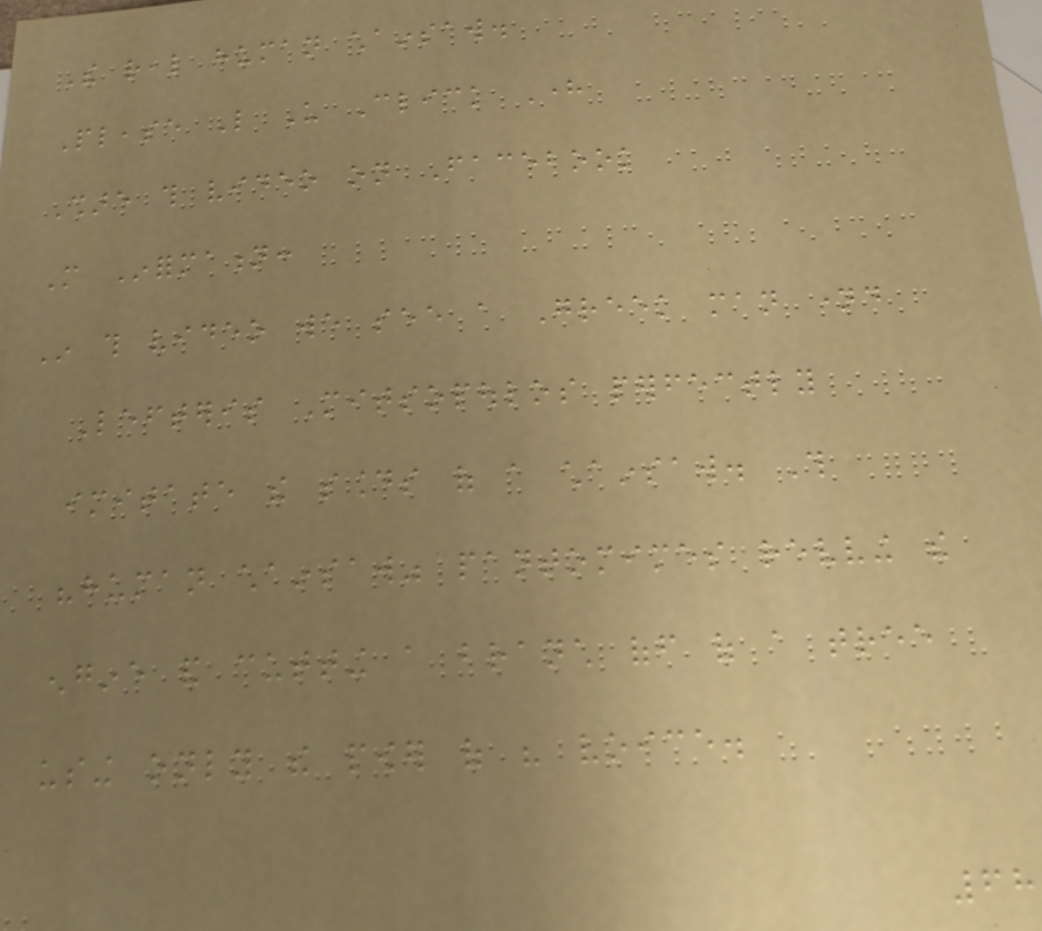The real human chainsaw.
Please Like Us Click Here
Share this video on Facebook
More Information:
In this video we see a Greek man named
Lefteris Mitsopoulos perfectly
imitate the sounds of a chainsaw. This
"human chainsaw" pantomimes revving the
engine and cutting a branch off of a tree
using only the power of his voice.
68
